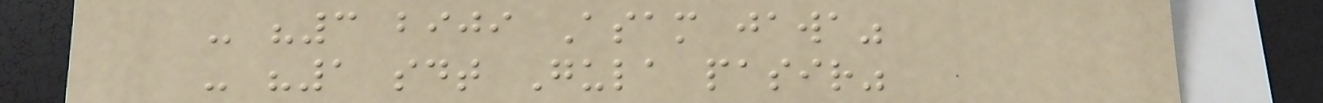- "3 biji Asam jawa"
- "1 sdt Gula pasir"
